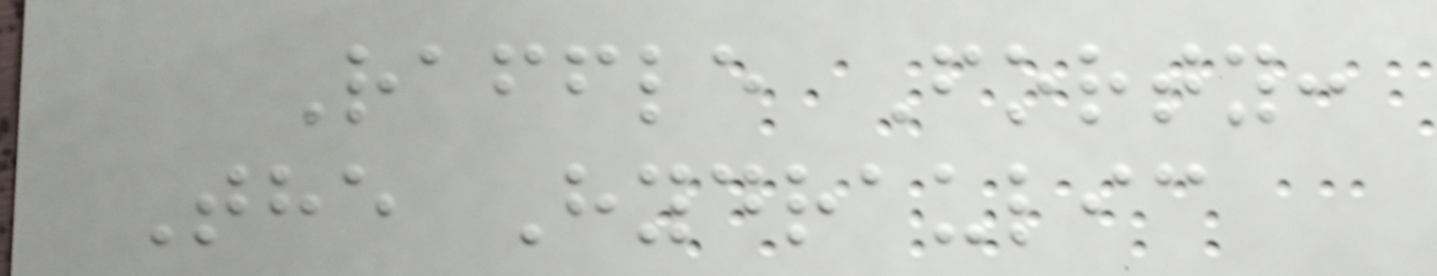Raffle Forty:
The Hydraulic
